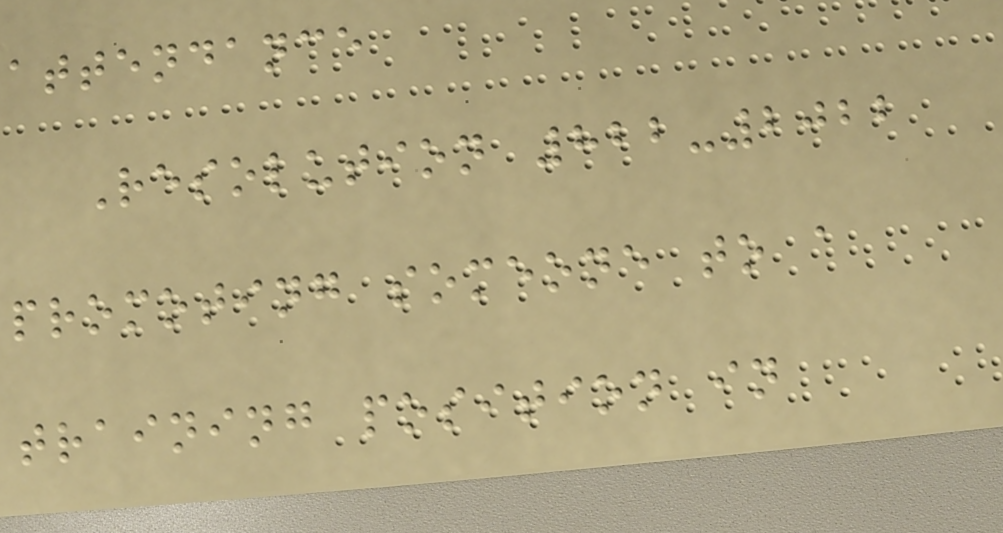attendance
Resolution 822-2022
promoting someone to a
training position in
